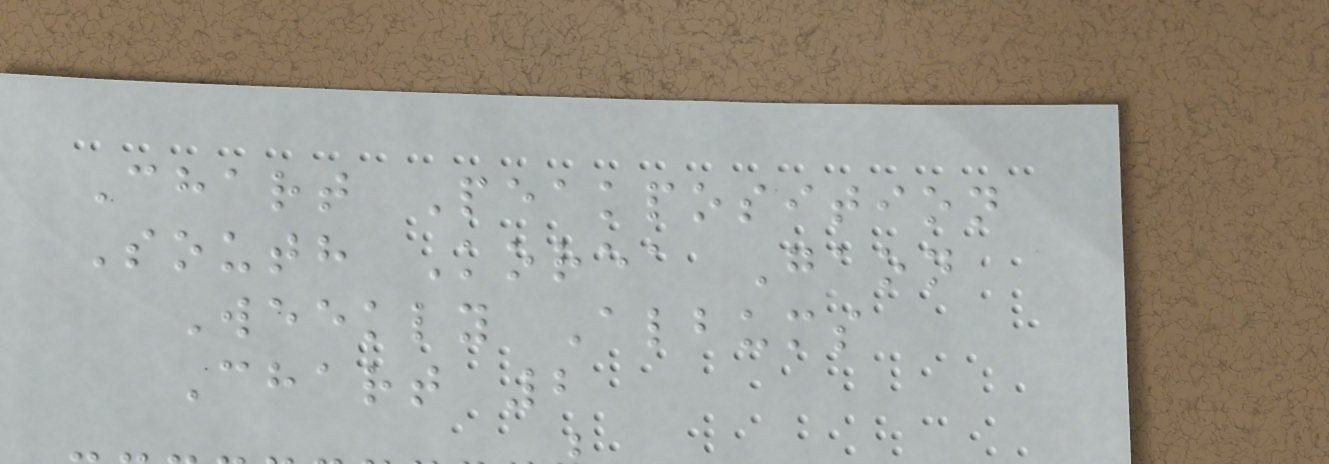Chart Peakposition
South Korea Gaon
Weekly Albums
Chart 2
